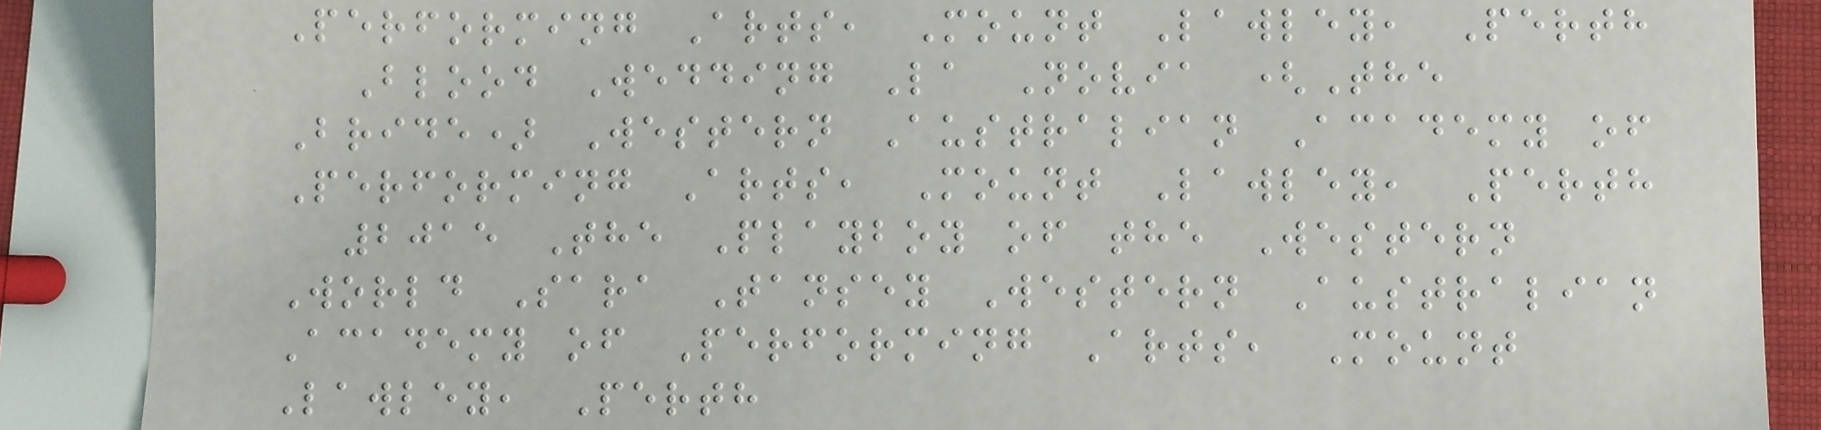Performing Arts, Mount Lawley, Perth
Blood Wedding La Novia (The
Bride) Western Australian Academy of
Performing Arts, Mount Lawley, Perth
2015 The Playboy of the Western
World Sara Tansey Western Australian
Academy of Performing Arts, Mount
Lawley, Perth
